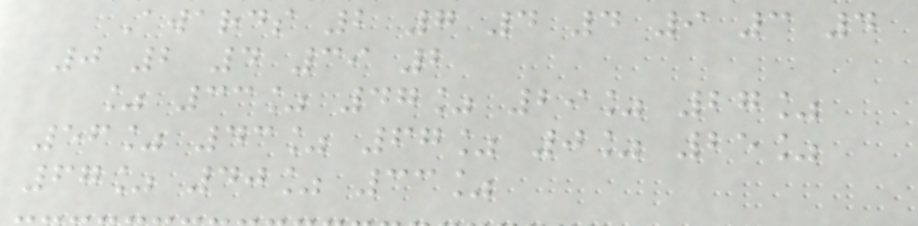Awards 2 7 4 4 9 3 4
0 2 4 39 2
% 33% 47% 29% 27%
56% 43% 67% 0% 25%
67% 40% 33%
